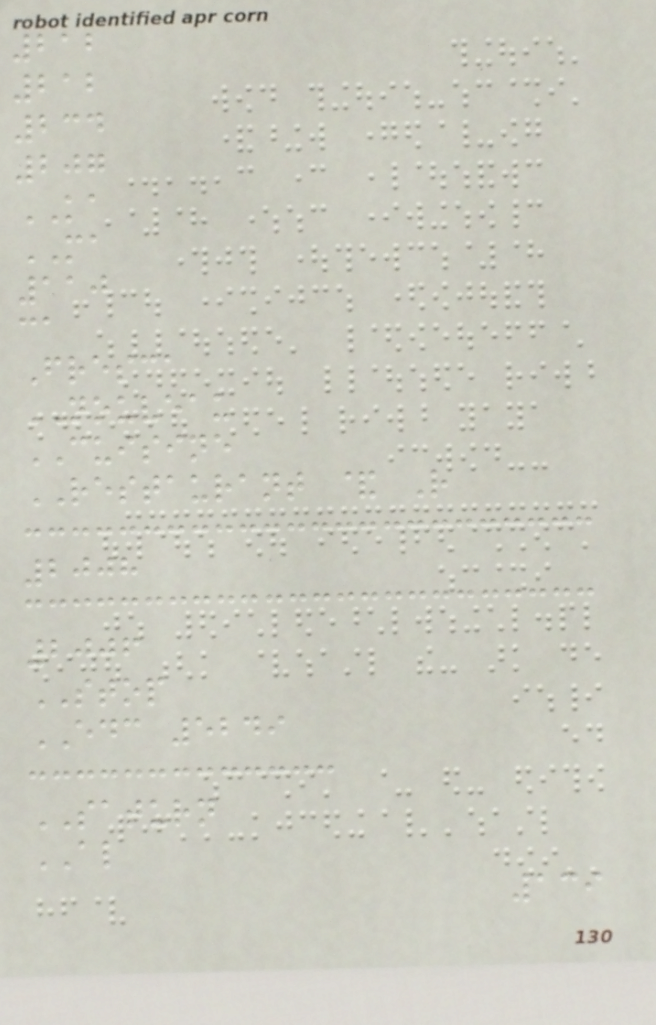212
212
234
207
KA
MA
110
ca
Fresca
NOUVEAU
CUISINE
RESTAURANT & R
2008
2006
STOP
EDC 5249
SATURN
AL
139
